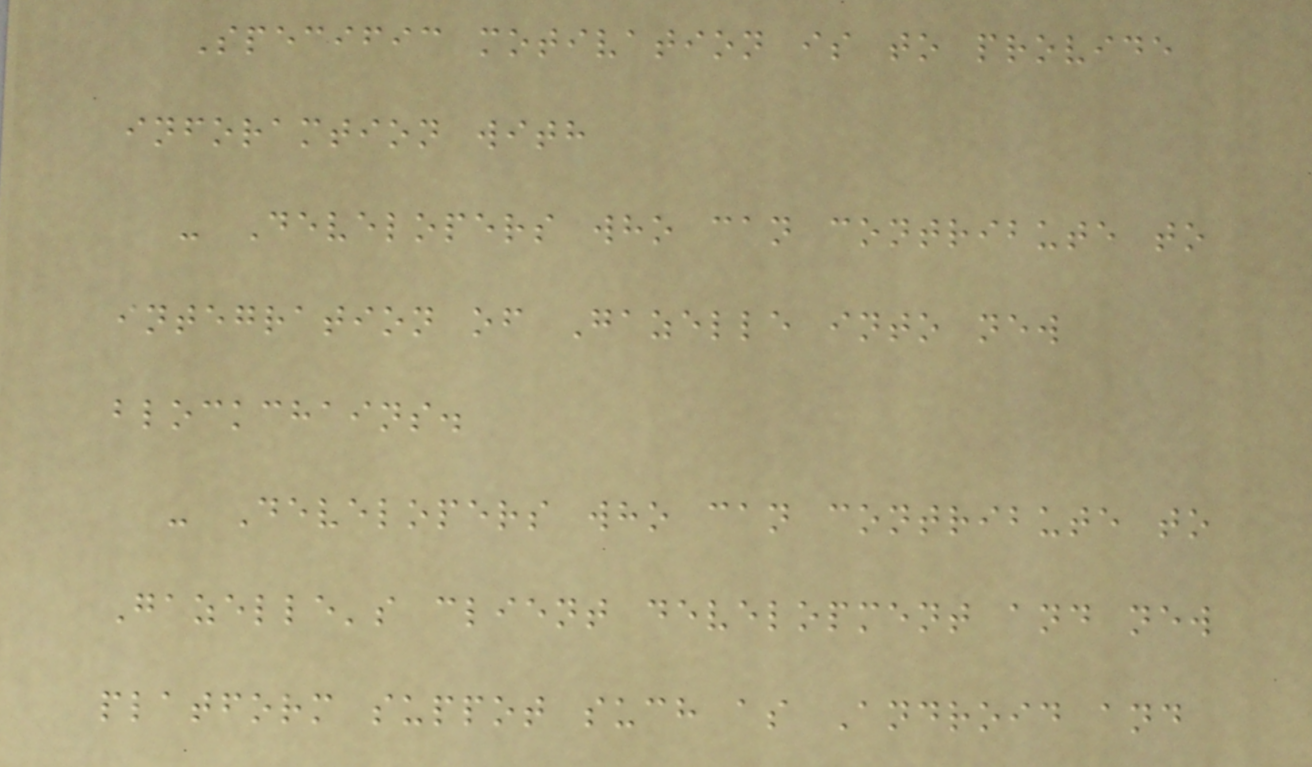Specific motivation is to provide
inforamtion with
- Developers who can contribute to
integration of Gazelle into new
blockchains.
- Developers who can contribute to
Gazelle's client development and new
platform suppot such as Android and
